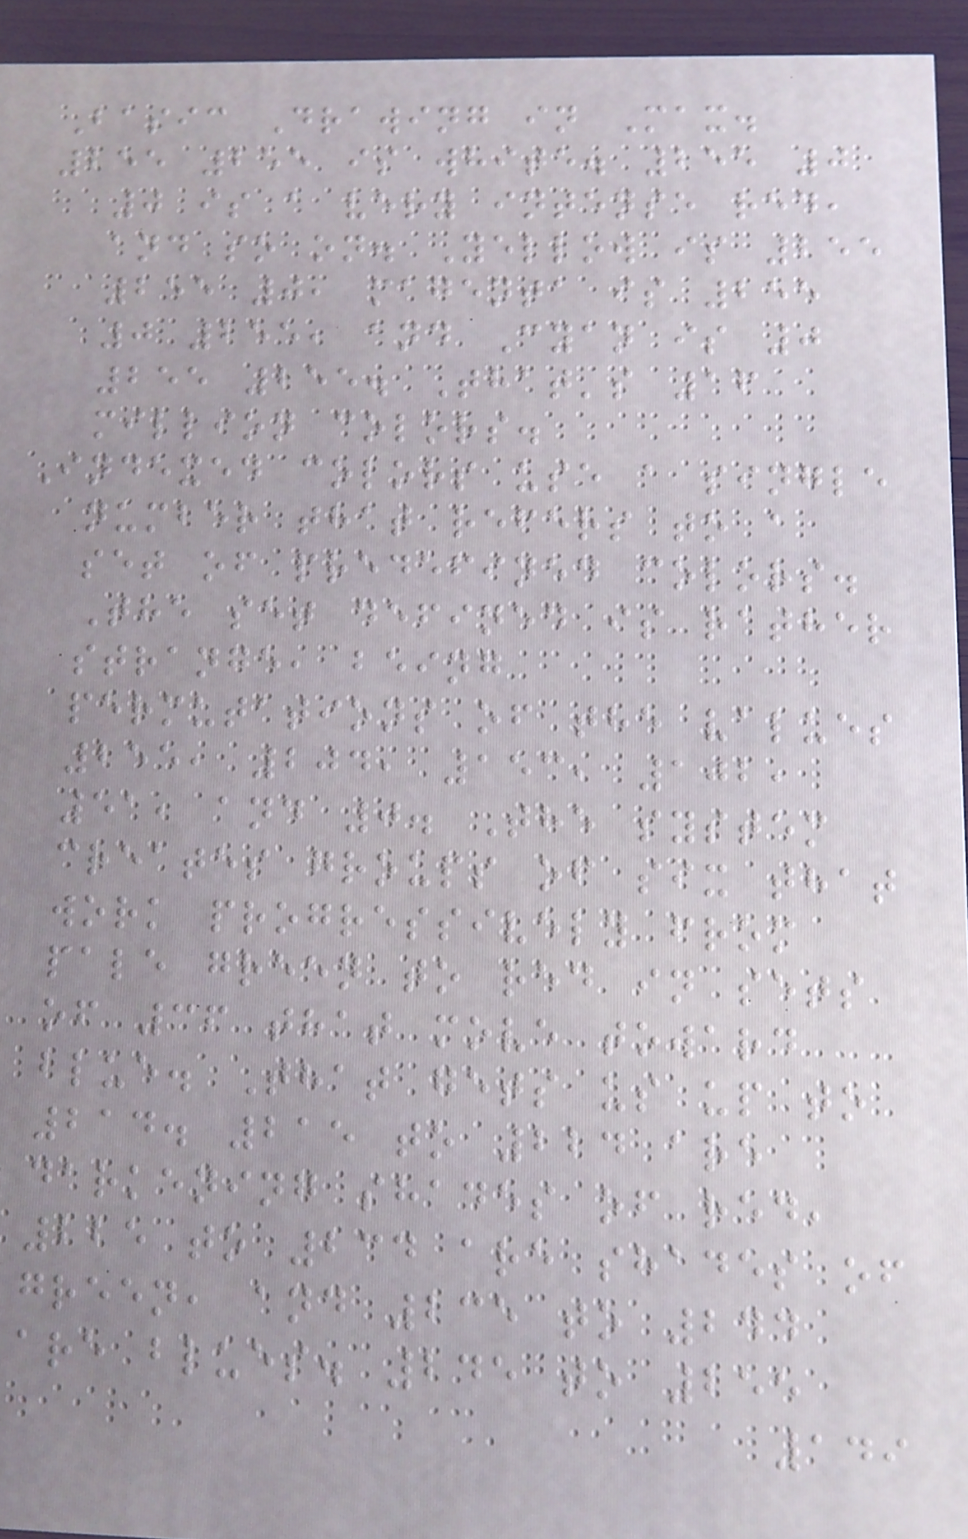Basic Drawing in Max.
255 255 is white. 255 0
0 is a very intense red,
and so on. Yellow is 255
255 0, magenta is 255
0 255, and Cyan is 0
255 255. That's 16
million colors.
Indexed colors use a single
number that refers to a
set of predefined colors.
The set defined is rather
strange, being
permutations of the values
255, 204, 153, 102,
51, and 0. The system
creates groups of six that
work progressively from
pale green to red in sets
of 36 that move toward
blue. That gets us up to
214. 215 to 224 are
darkening shades of red,
225 to 234 are shades of
green, and 235 to 244
are blues. 245 to 255
149
